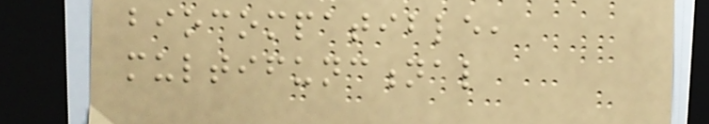biocompatible,
multifunctional
